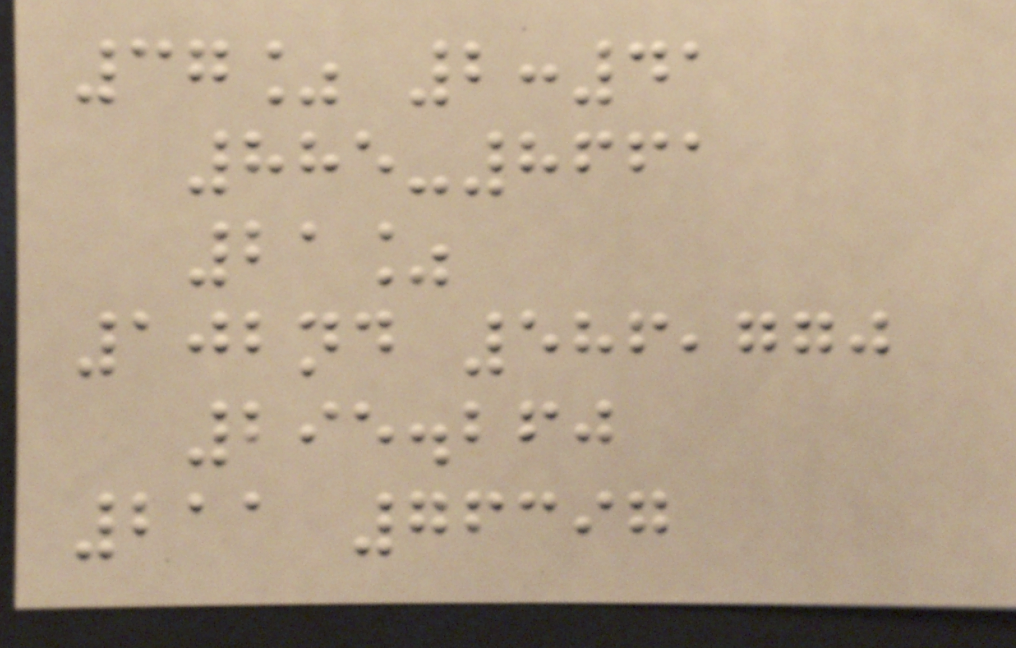37% 2:41
885-8661
21%
102nd 586,770
295.260
211 76397
